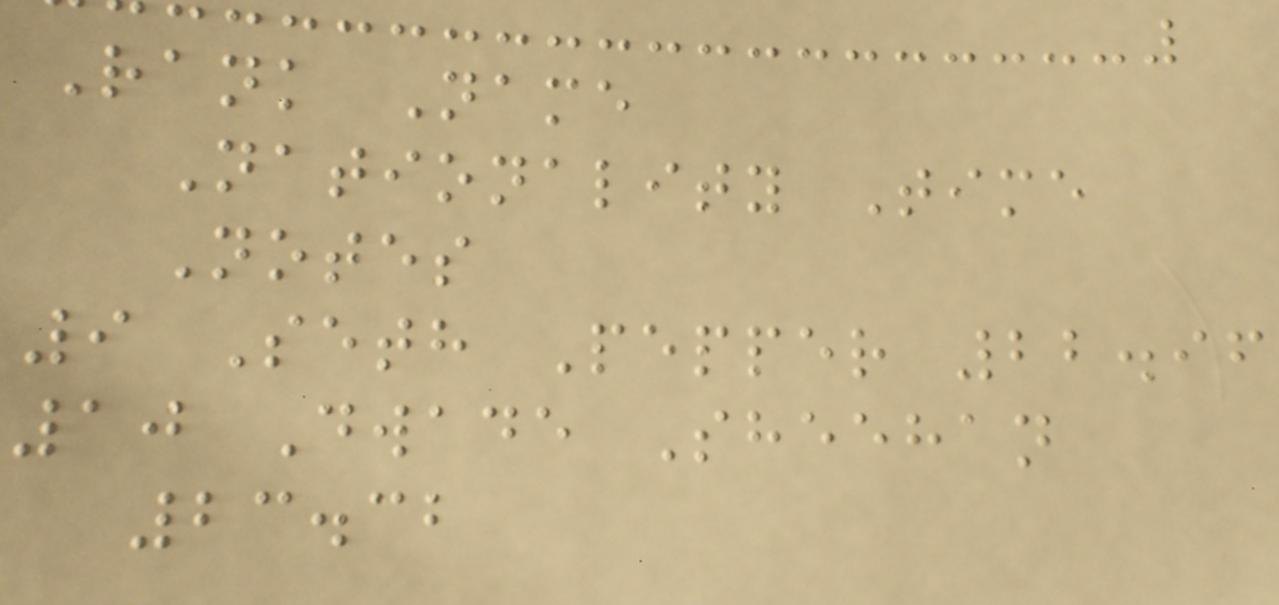Rank Name
Nationality Time
Notes
9 Seth Pepper 22.96
10 Dwade Sheehan
23.32
